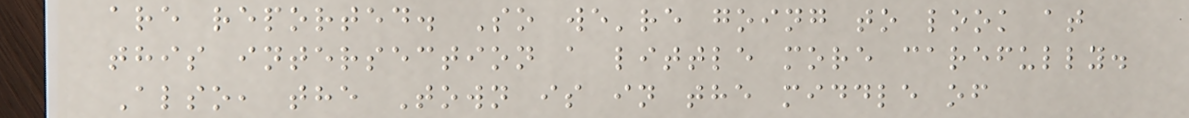are reported. So we're going to look at
this intersection a little more carefully.
Also, the Town is in the middle of
